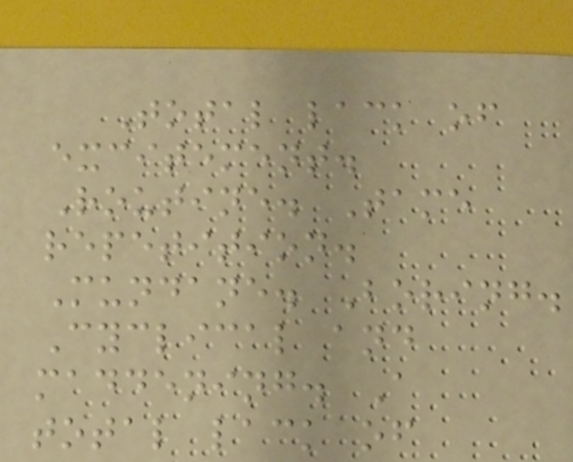Total lack of
excitement.
Routine. Tame
repetition.
Mundane. Boring.
Cyclical and
maddening. A
total lack of
